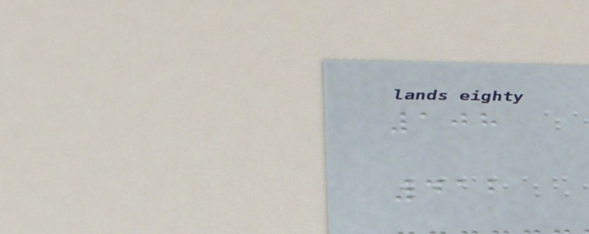108
412
